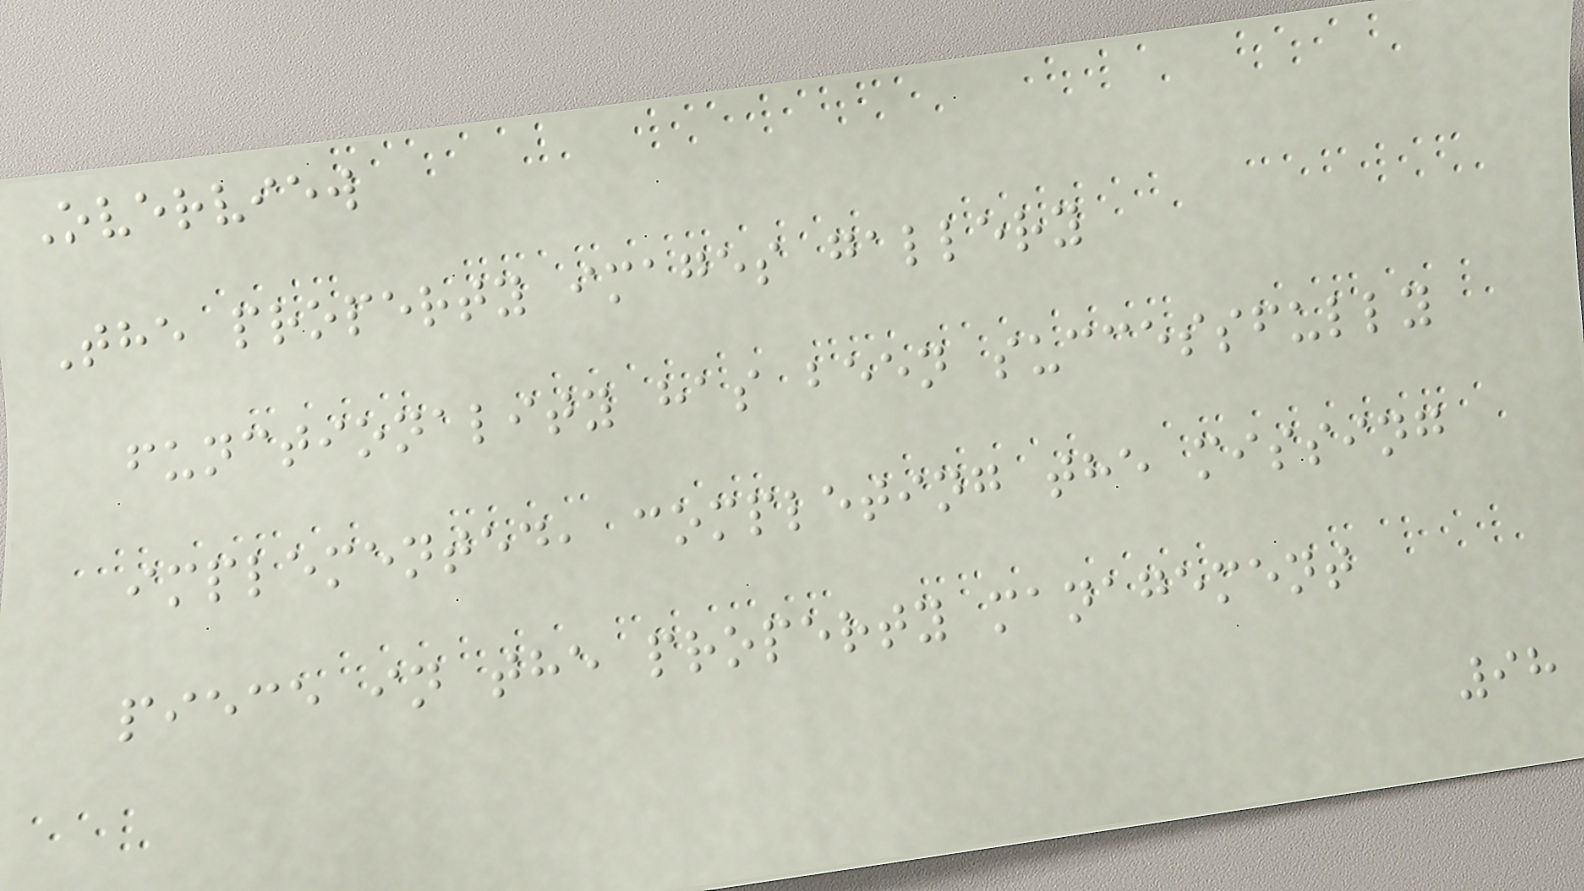Overview
The property images gallery
functionality has been successfully
implemented, completing the missing
piece in the property management
98
